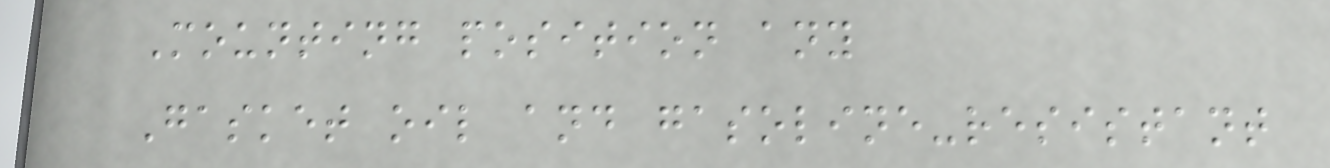Mounting position any
Gasket oil and gasoline-resistant
